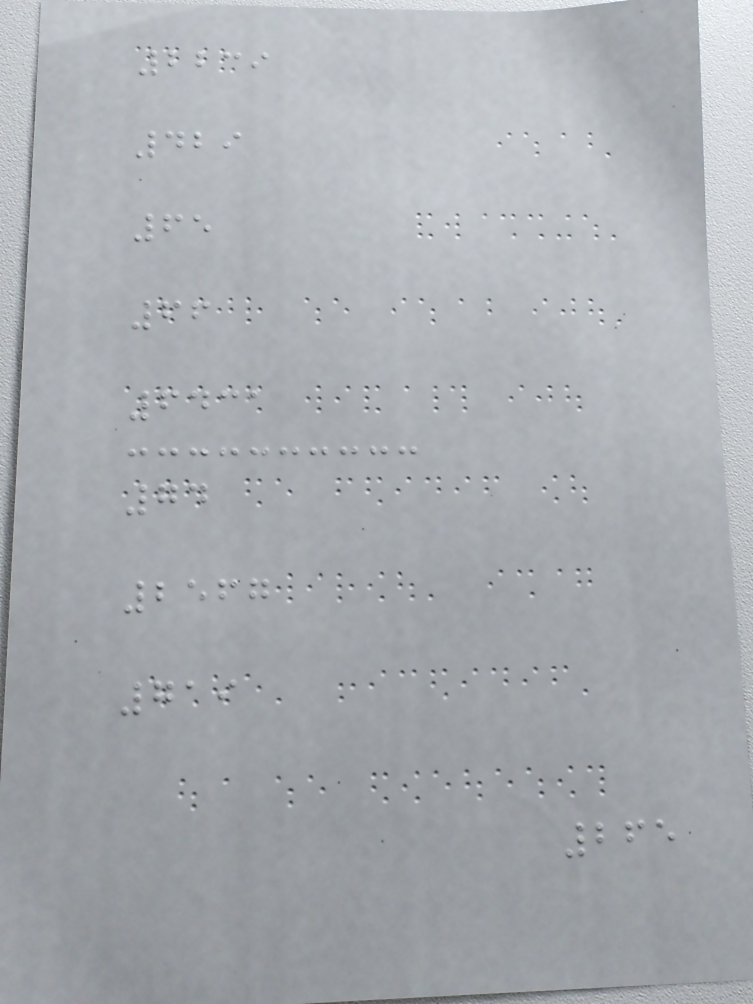2239
429
65
66
6431
74
2567
719
265
